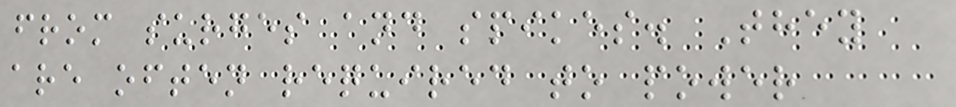from surges and spikes. They
are often required to power
